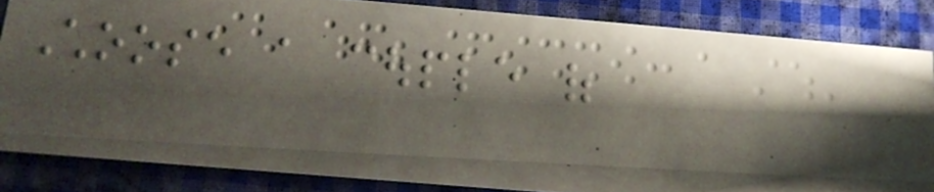Choose a couple of
